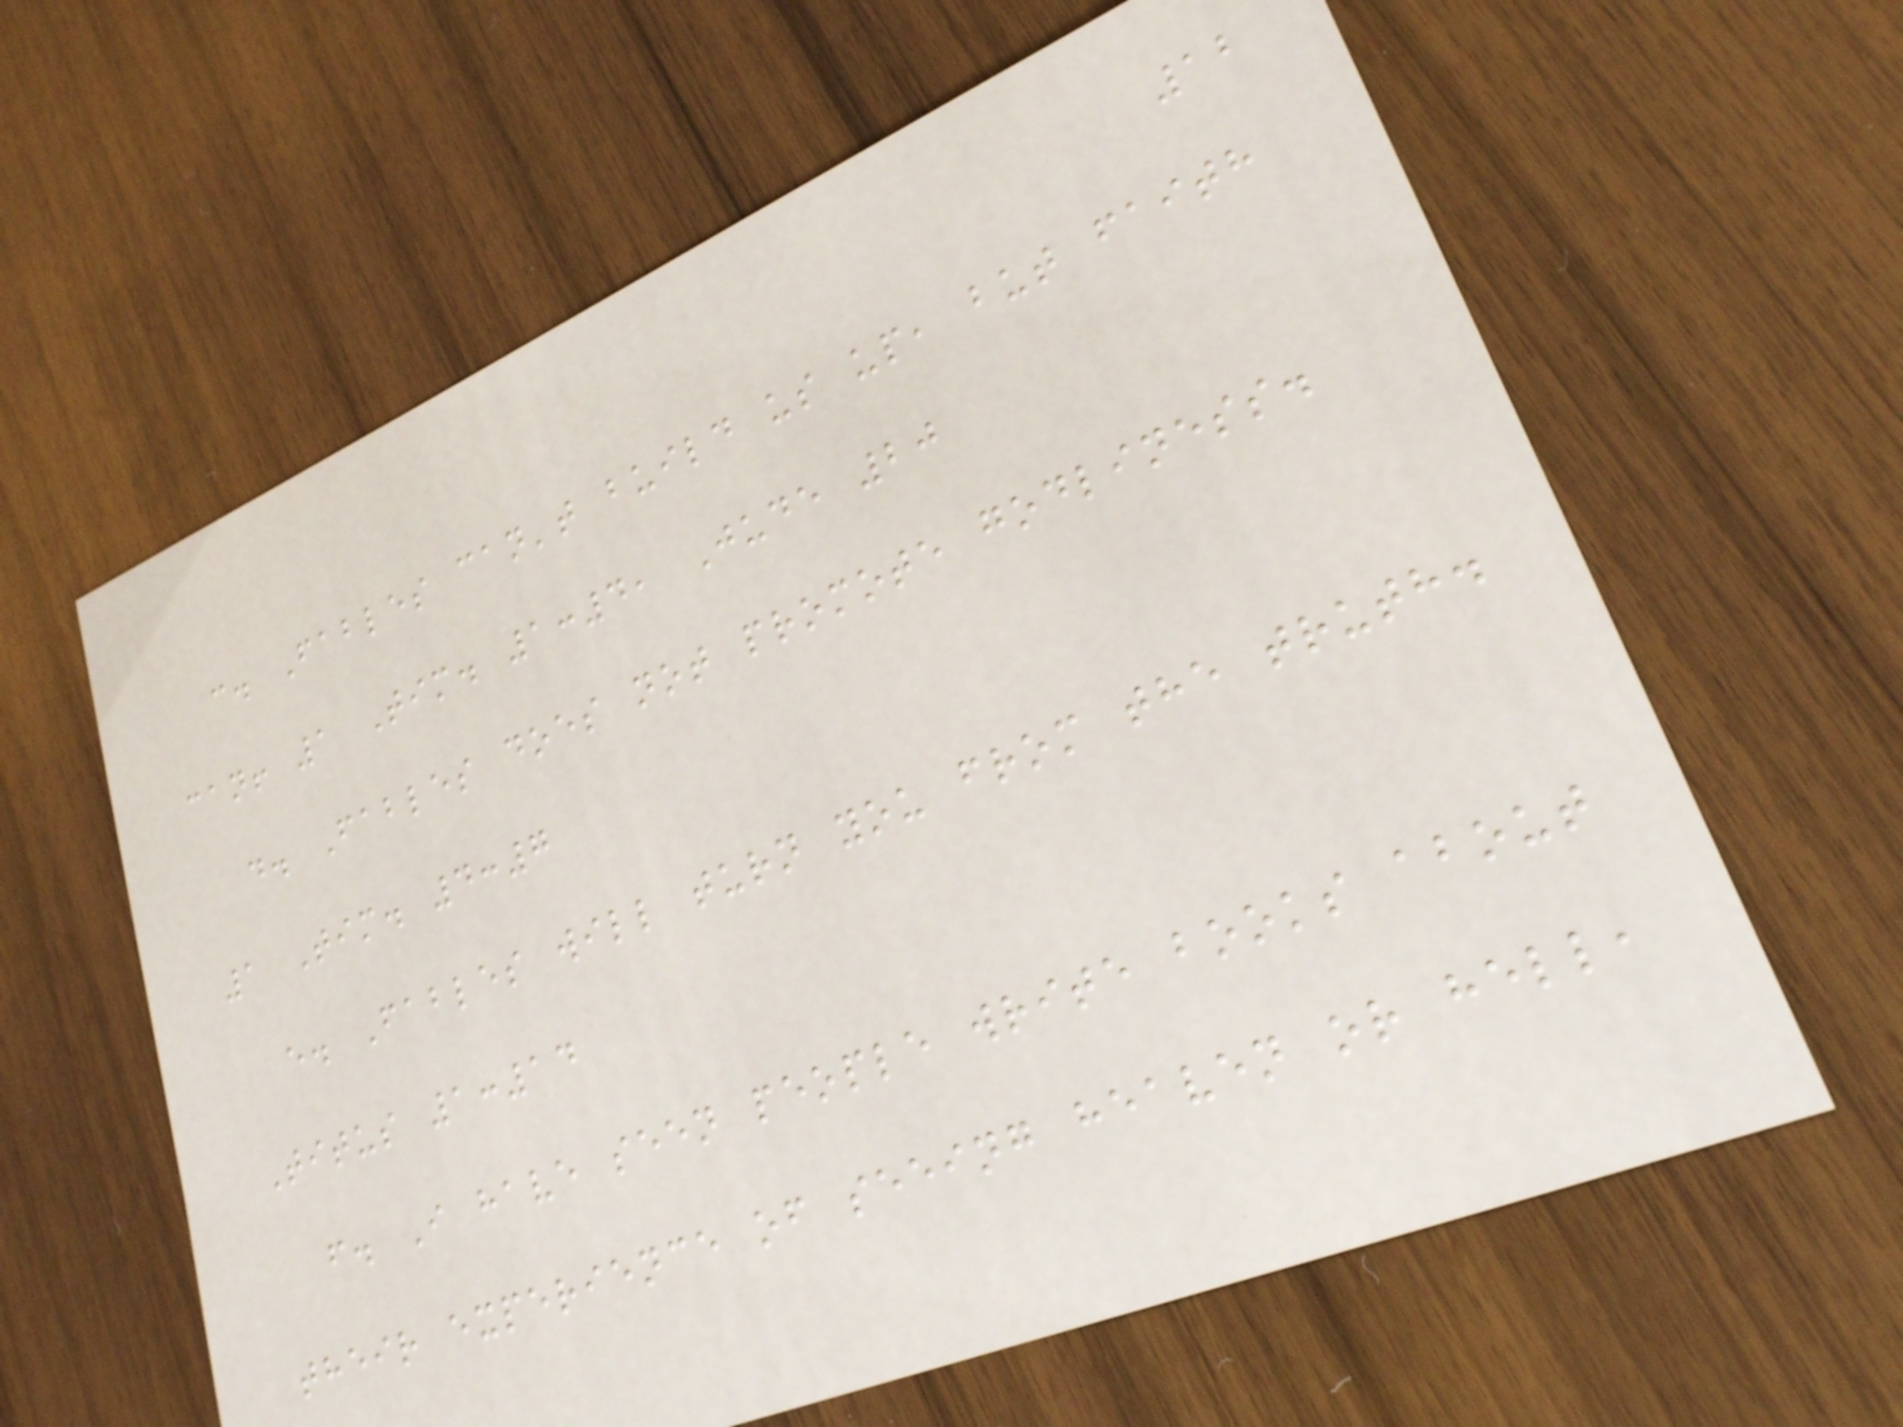12
c. Fables can't build us up, but faith
can! 1 Tim. 1:4, Jude 20
d. Fables does not promote godliness.
1 Tim. 4:7
e. Fables will turn you from the truth.
Titus 1:14
f. I have seen people write books about
their experience of seeing heaven or hell,
